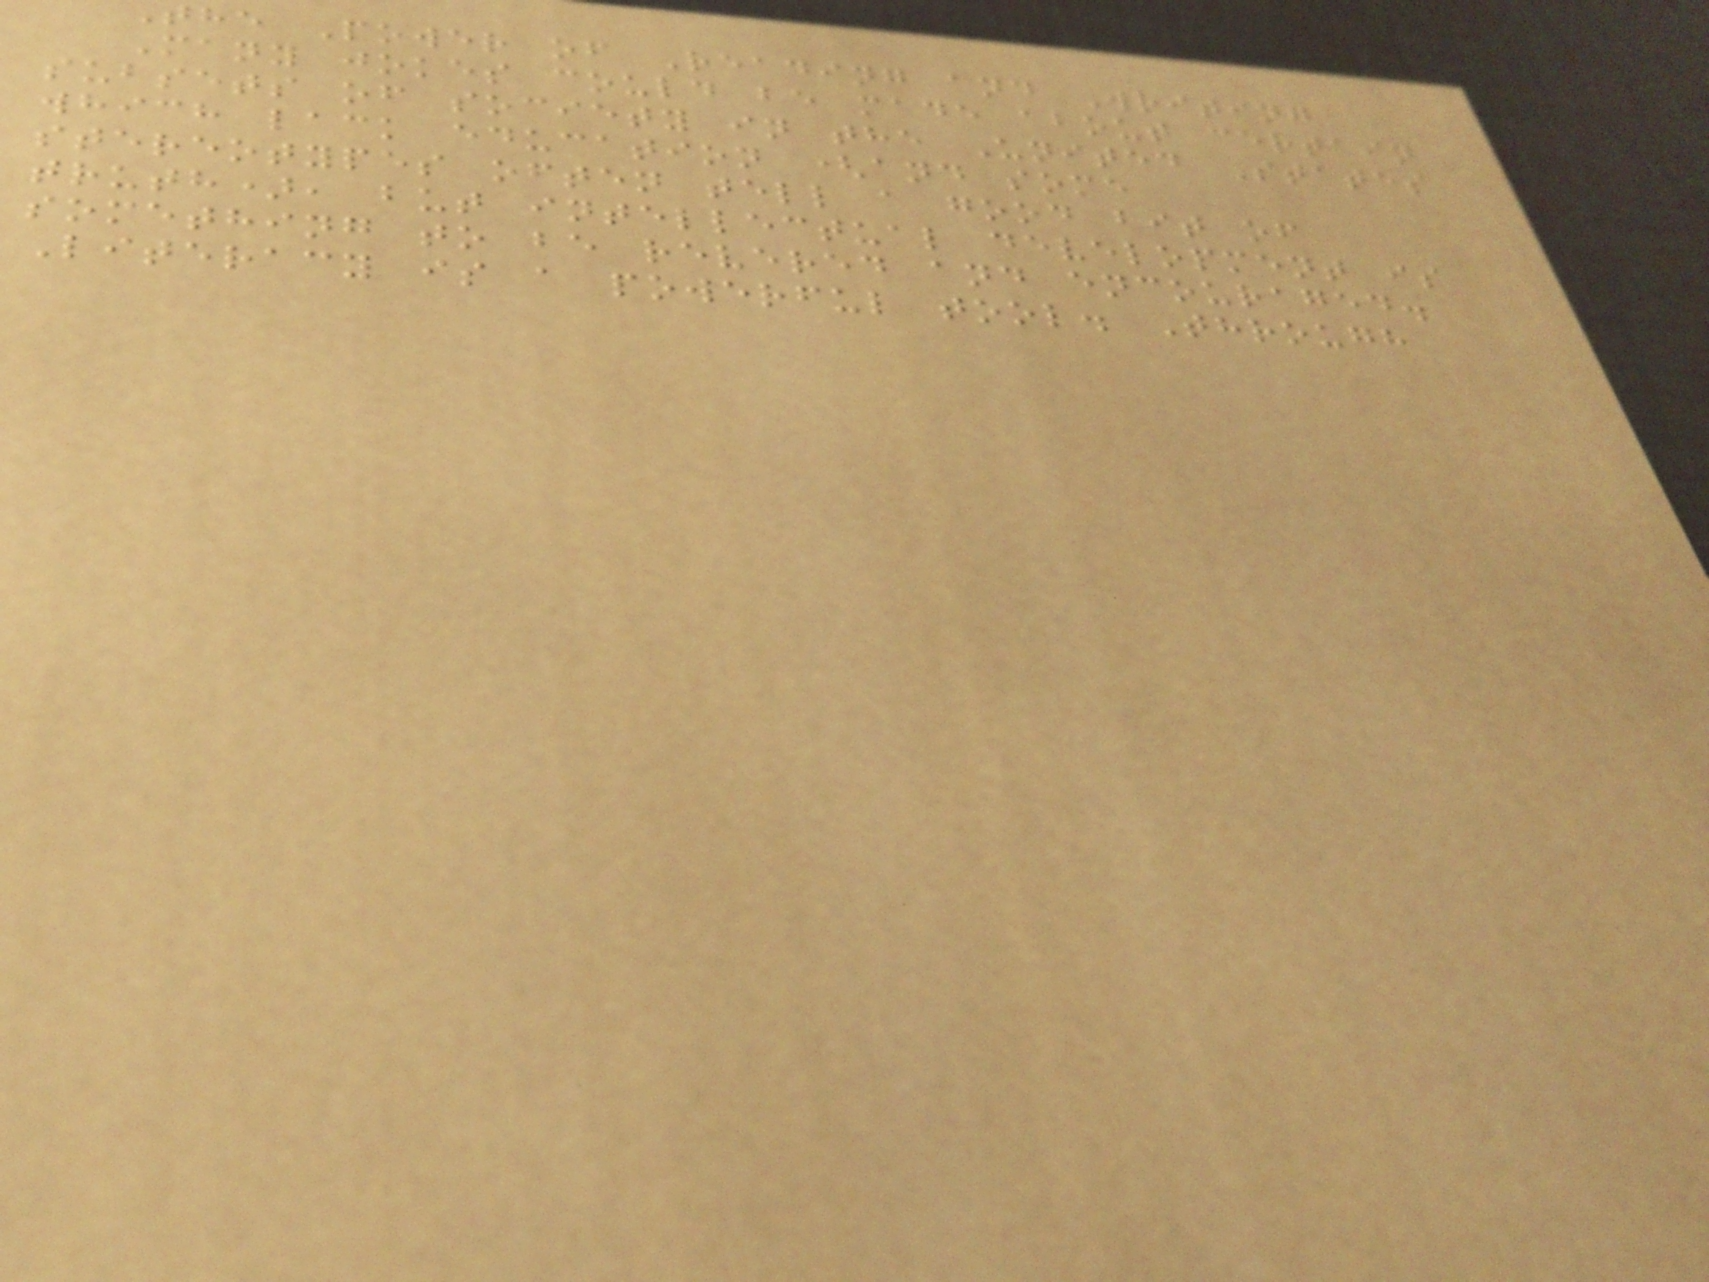the Power of Reading and Writing
Many jokes could be made about certain
subsets of society in the United States
which lack education (and some
stereotypes often tell a good bit of
truth), but intellectual development is
something to be revered and encouraged.
Literacy is a powerful tool. Through
